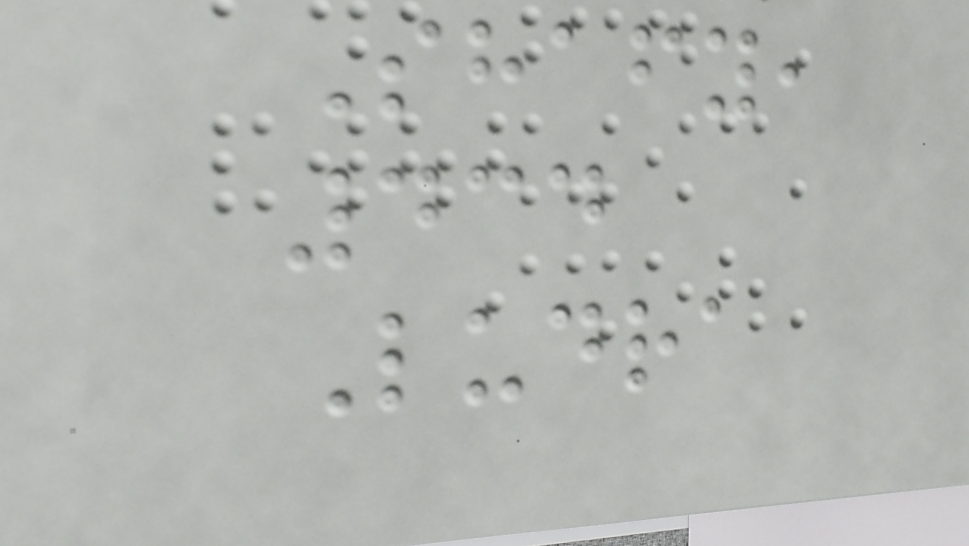Shafy,
434
Ludra
